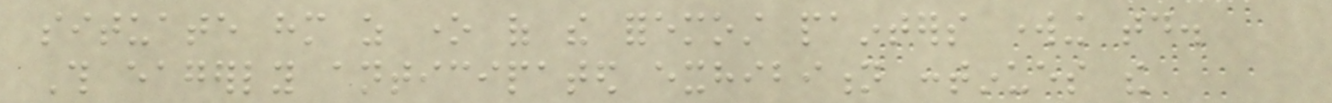situate him as one of the foremost painters working today.
This eagerly anticipated exhibition continues the
